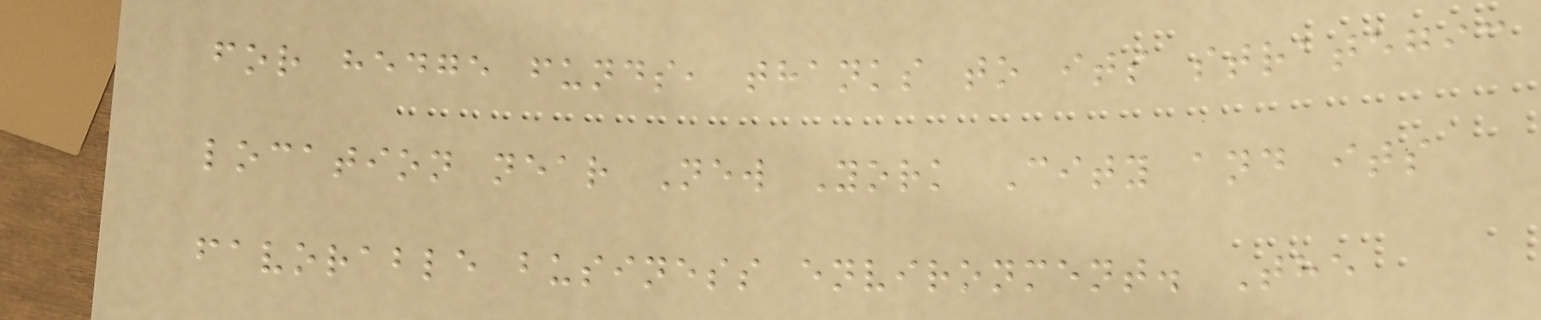for hedge funds, thanks to its strategic
location near New York City and its
favorable business environment. The
